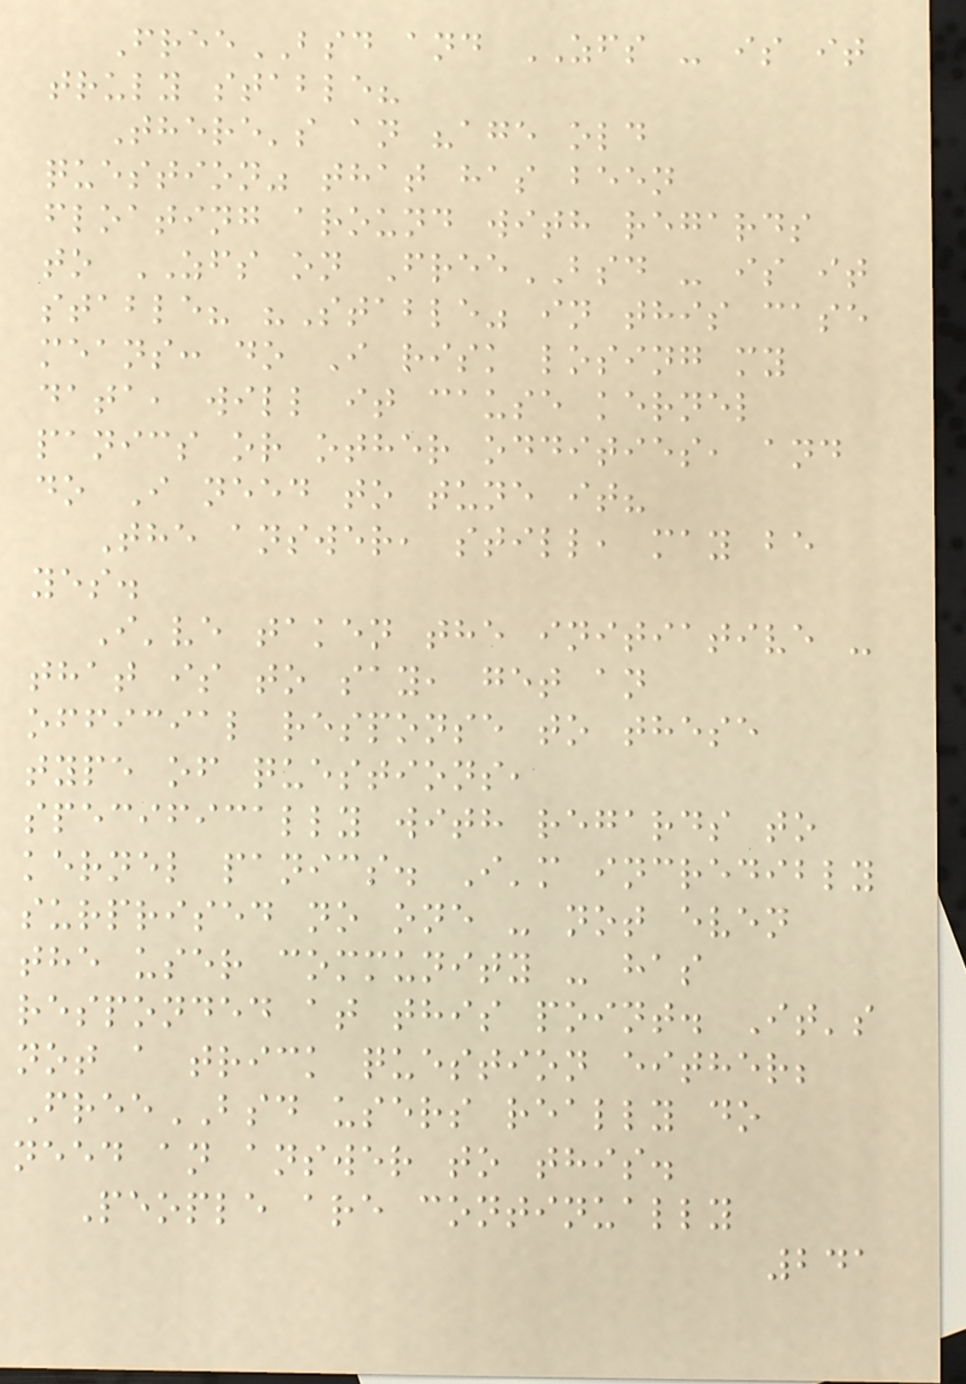FreeBSD and ZFS - is it
truly stable?
There's an "age old
question" that has been
floating around with regards
to ZFS on FreeBSD - is it
stable? "Stable" in this case
means: do I risk losing my
data, will it cause kernel
panics or other oddities, and
do I need to tune it?
The answer, still, may be
yes.
I've taken the initiative -
that is to say, get an
official response to these
type of questions,
specifically with regards to
kernel panics. I'm incredibly
surprised no one - not even
the user community - has
responded at this point. It's
not a trick question either;
FreeBSD users really do
need an answer to this.
People are continually
241
